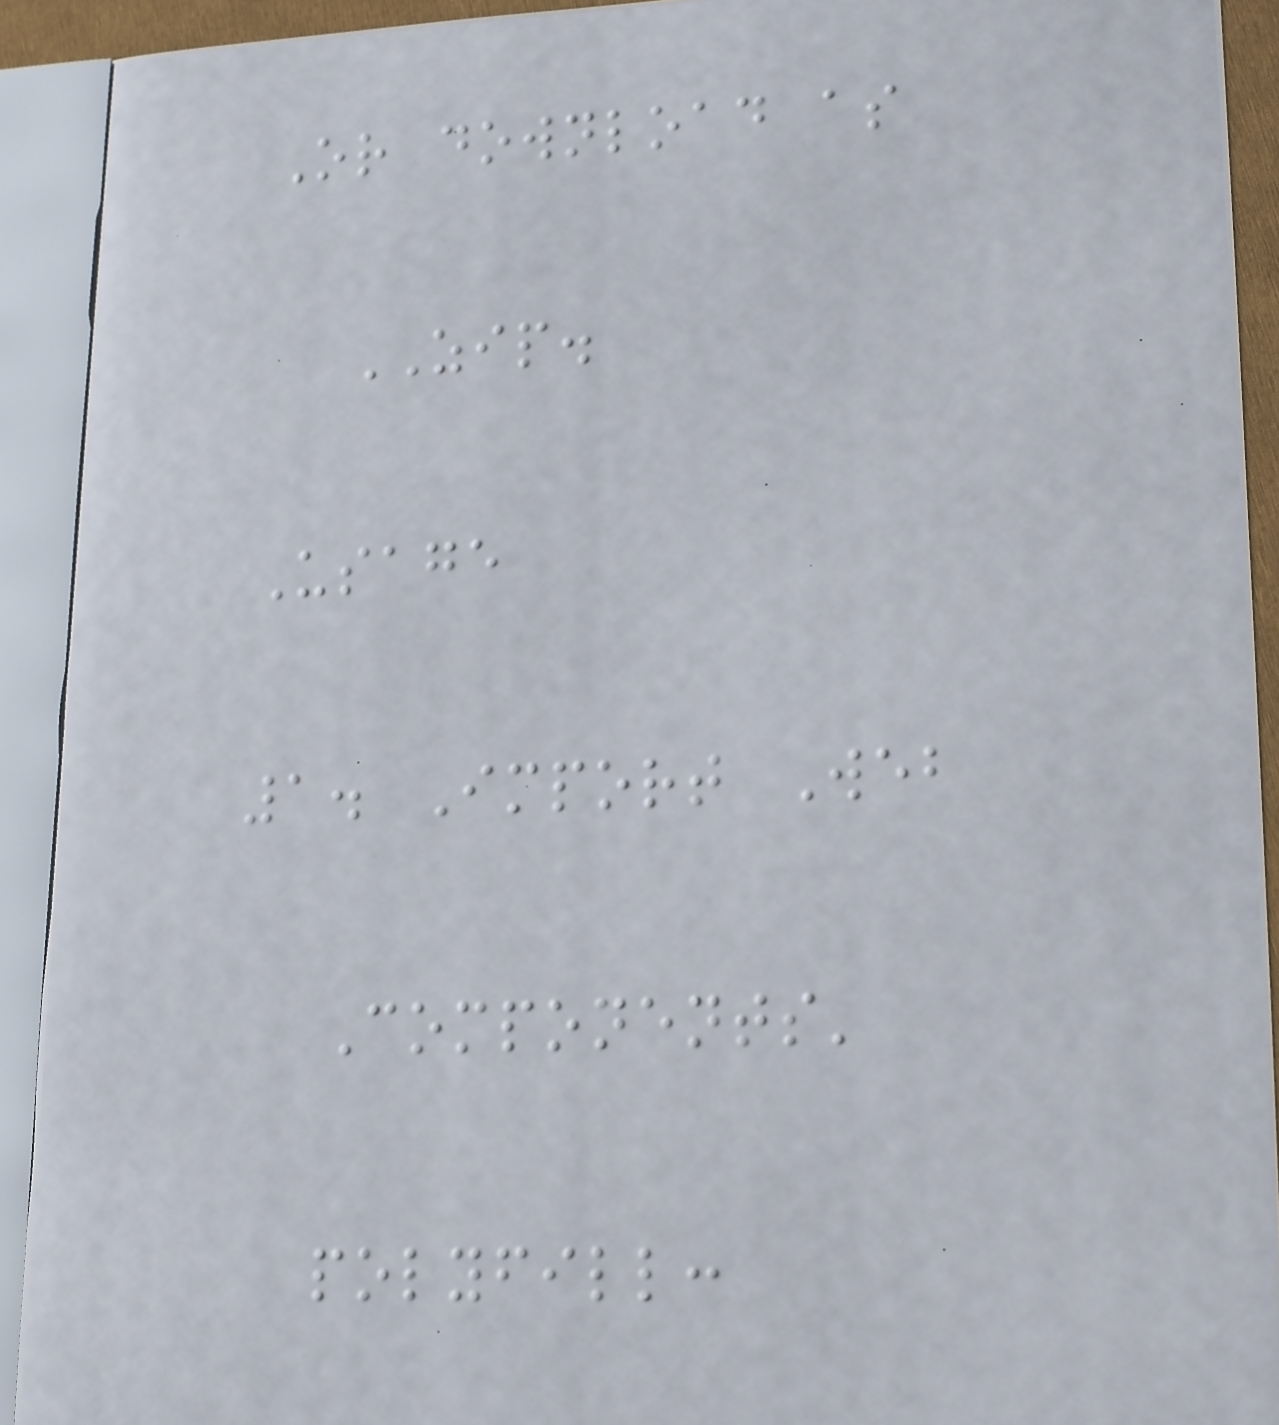Or download as
ZIP.
Usage
1. Import Web
Components'
polyfill:
